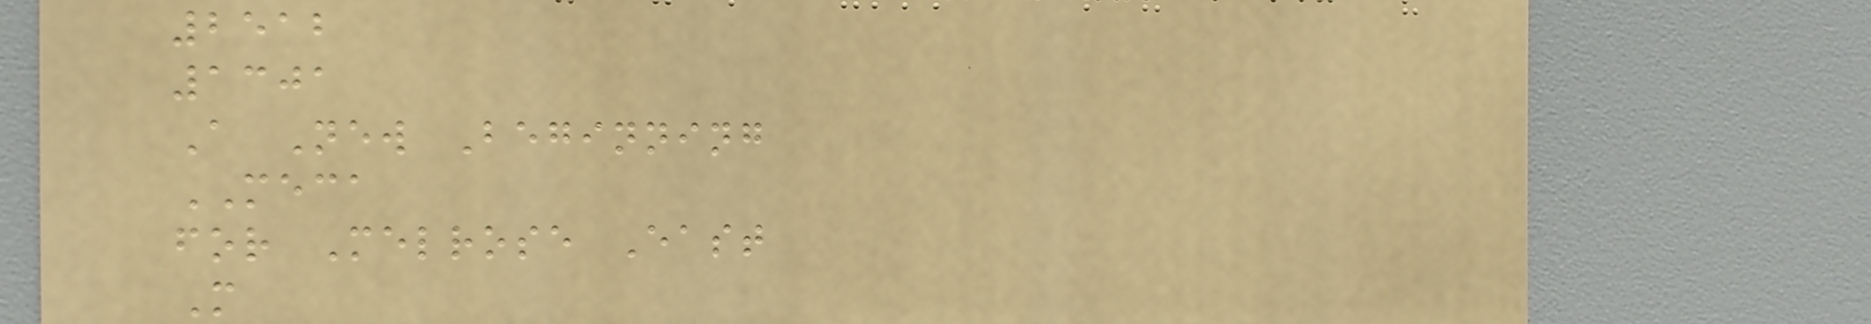2512
1301
A New Beginning
MECA
for Melrose East
M
